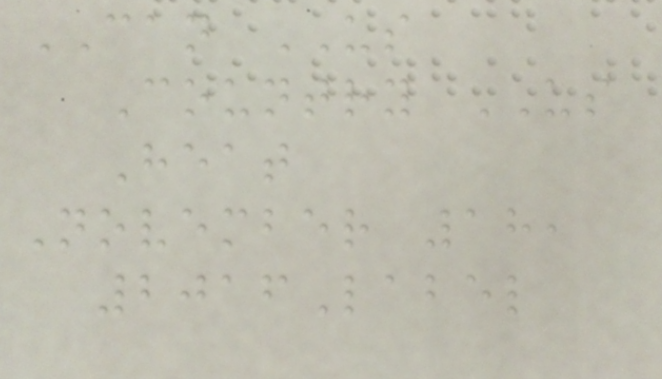CAN US
Country US
Heat
November 18,
2016Label
